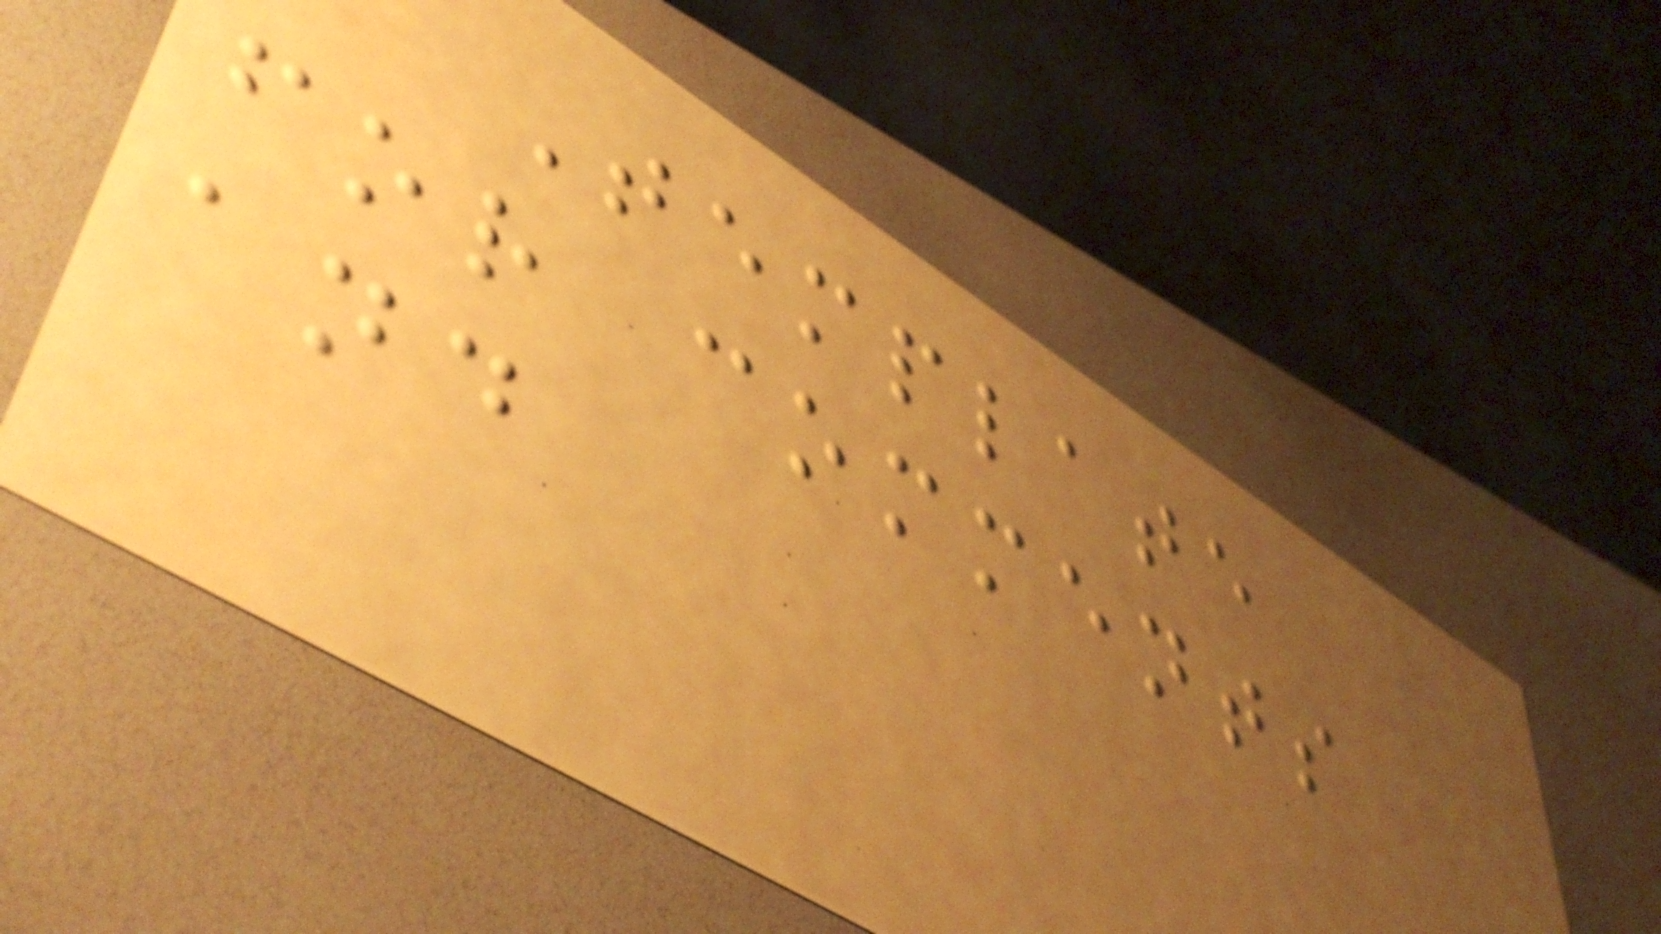Template
for comments
and
